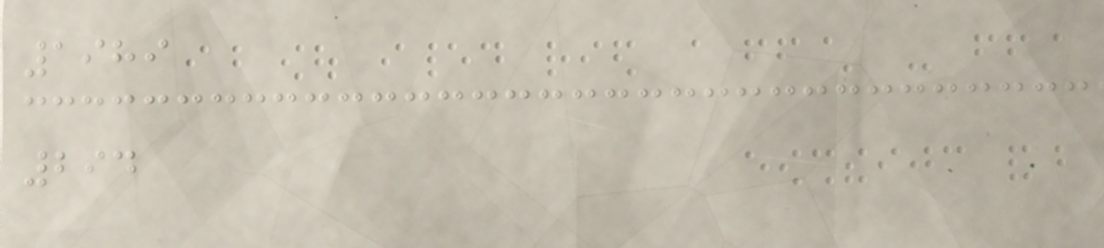1989
294
